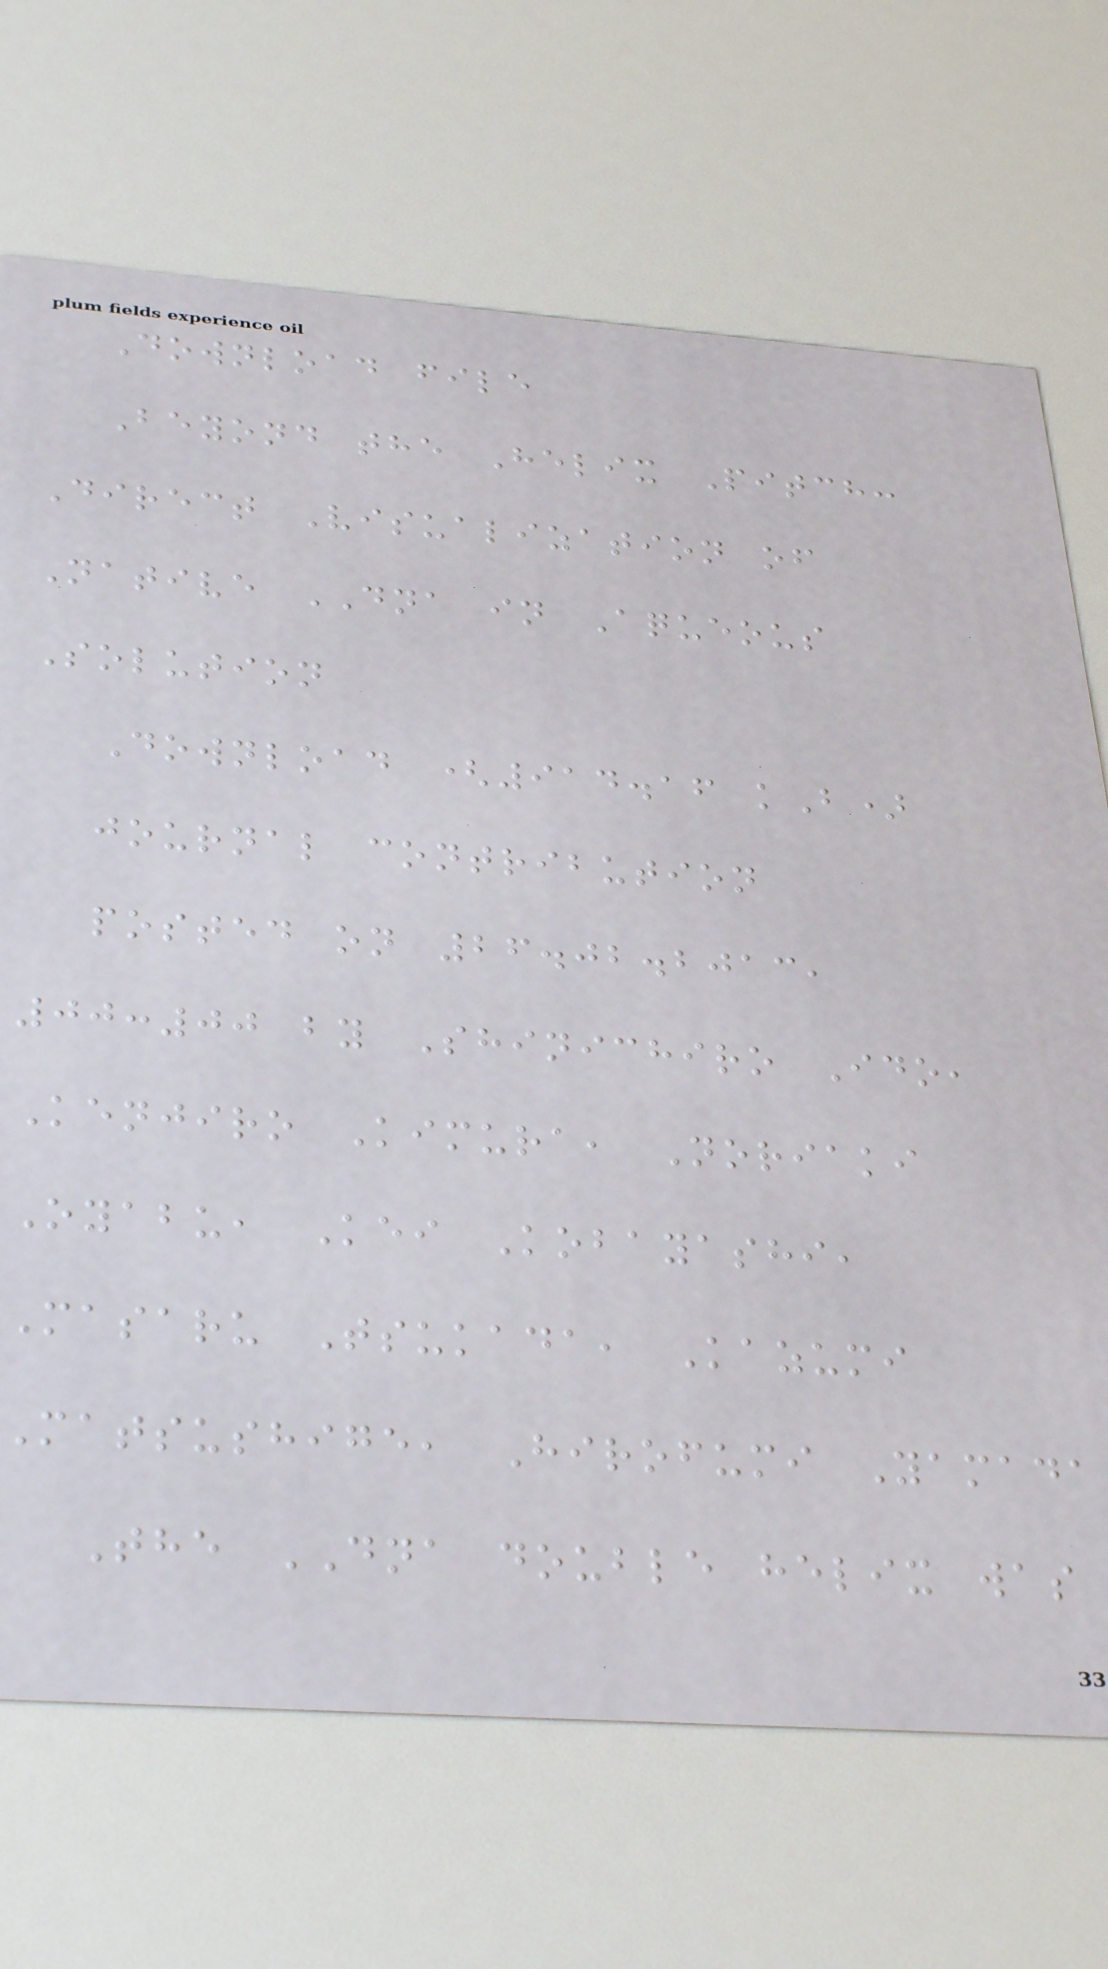Download file
Beyond the Helix Pitch:
Direct Visualization of
Native DNA in Aqueous
Solution
Download (914.16 kB)
journal contribution
posted on 26.02.2013,
00:00 by Shinichiro Ido,
Kenjiro Kimura, Noriaki
Oyabu, Kei Kobayashi,
Masaru Tsukada, Kazumi
matsushige, Hirofumi Yamada
The DNA double helix was
